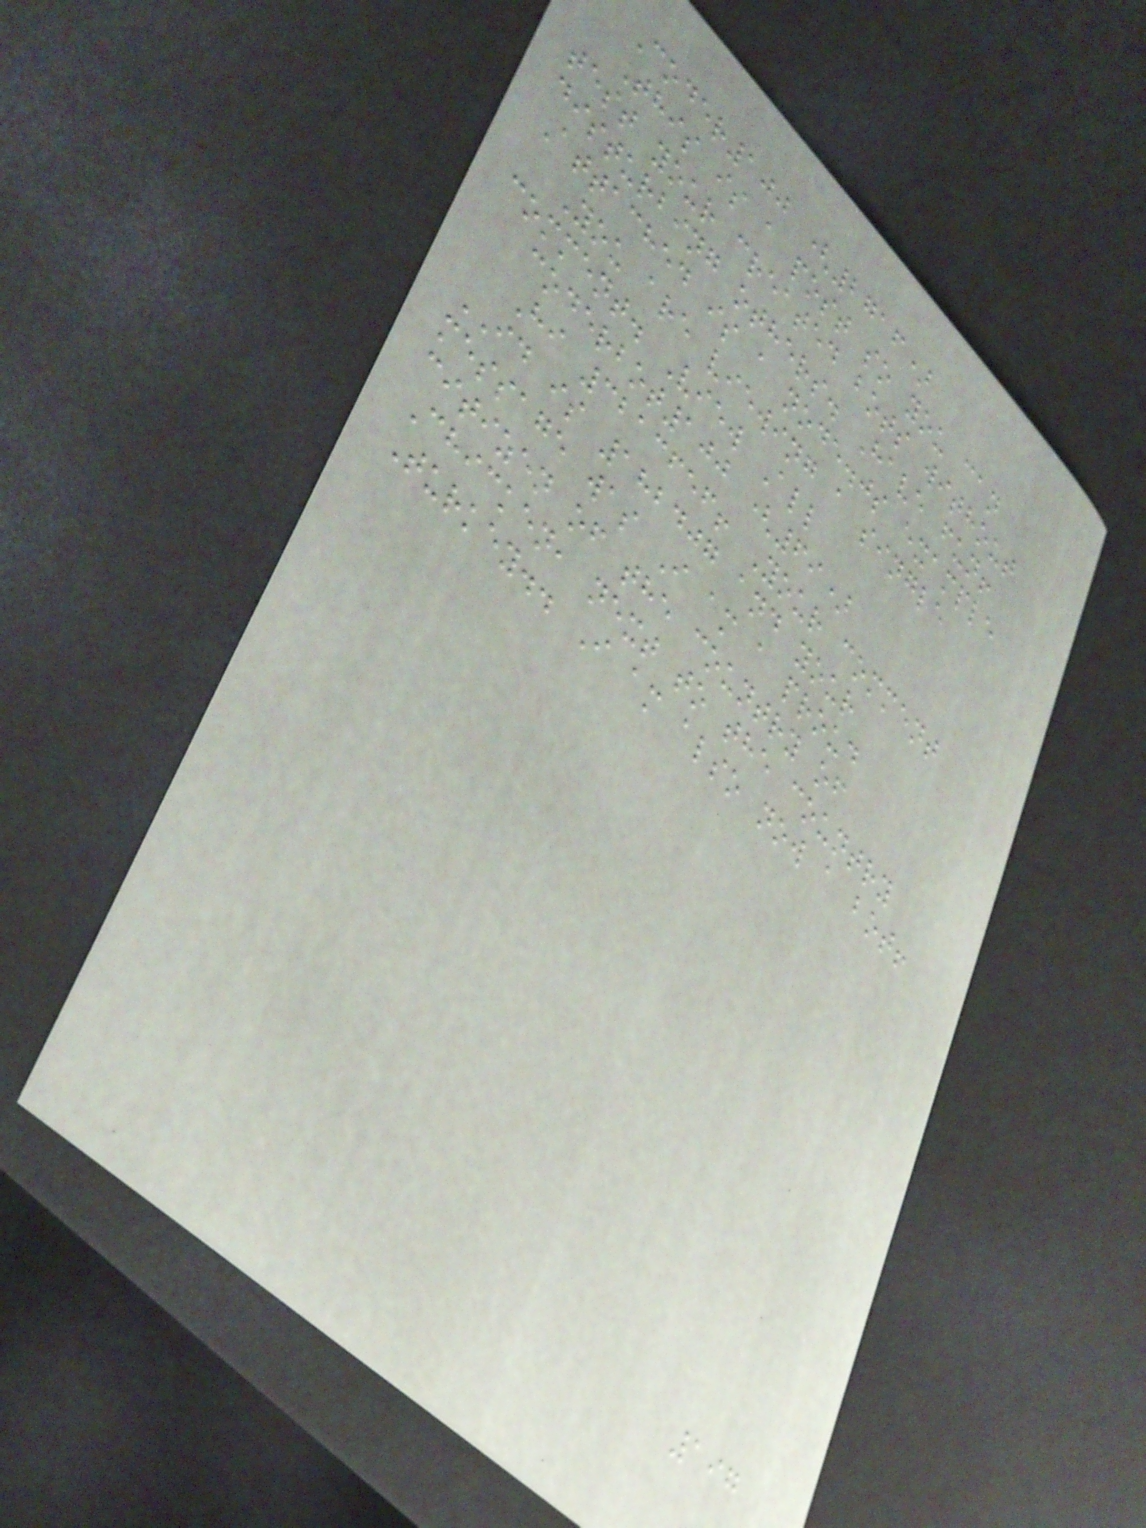Coder100 (2716)
This is a post so you can
test your created bots without
disturbing others. Have fun!
Attached is a node.js example
You are viewing a single
comment. View All
coderbot100 (69)
Hi 3213656! Your comment
ID is 182407 and your
message was I am a proud
citizen of the country of
Chicken, next to the country
Turkey.. I am also now a bot!
197
